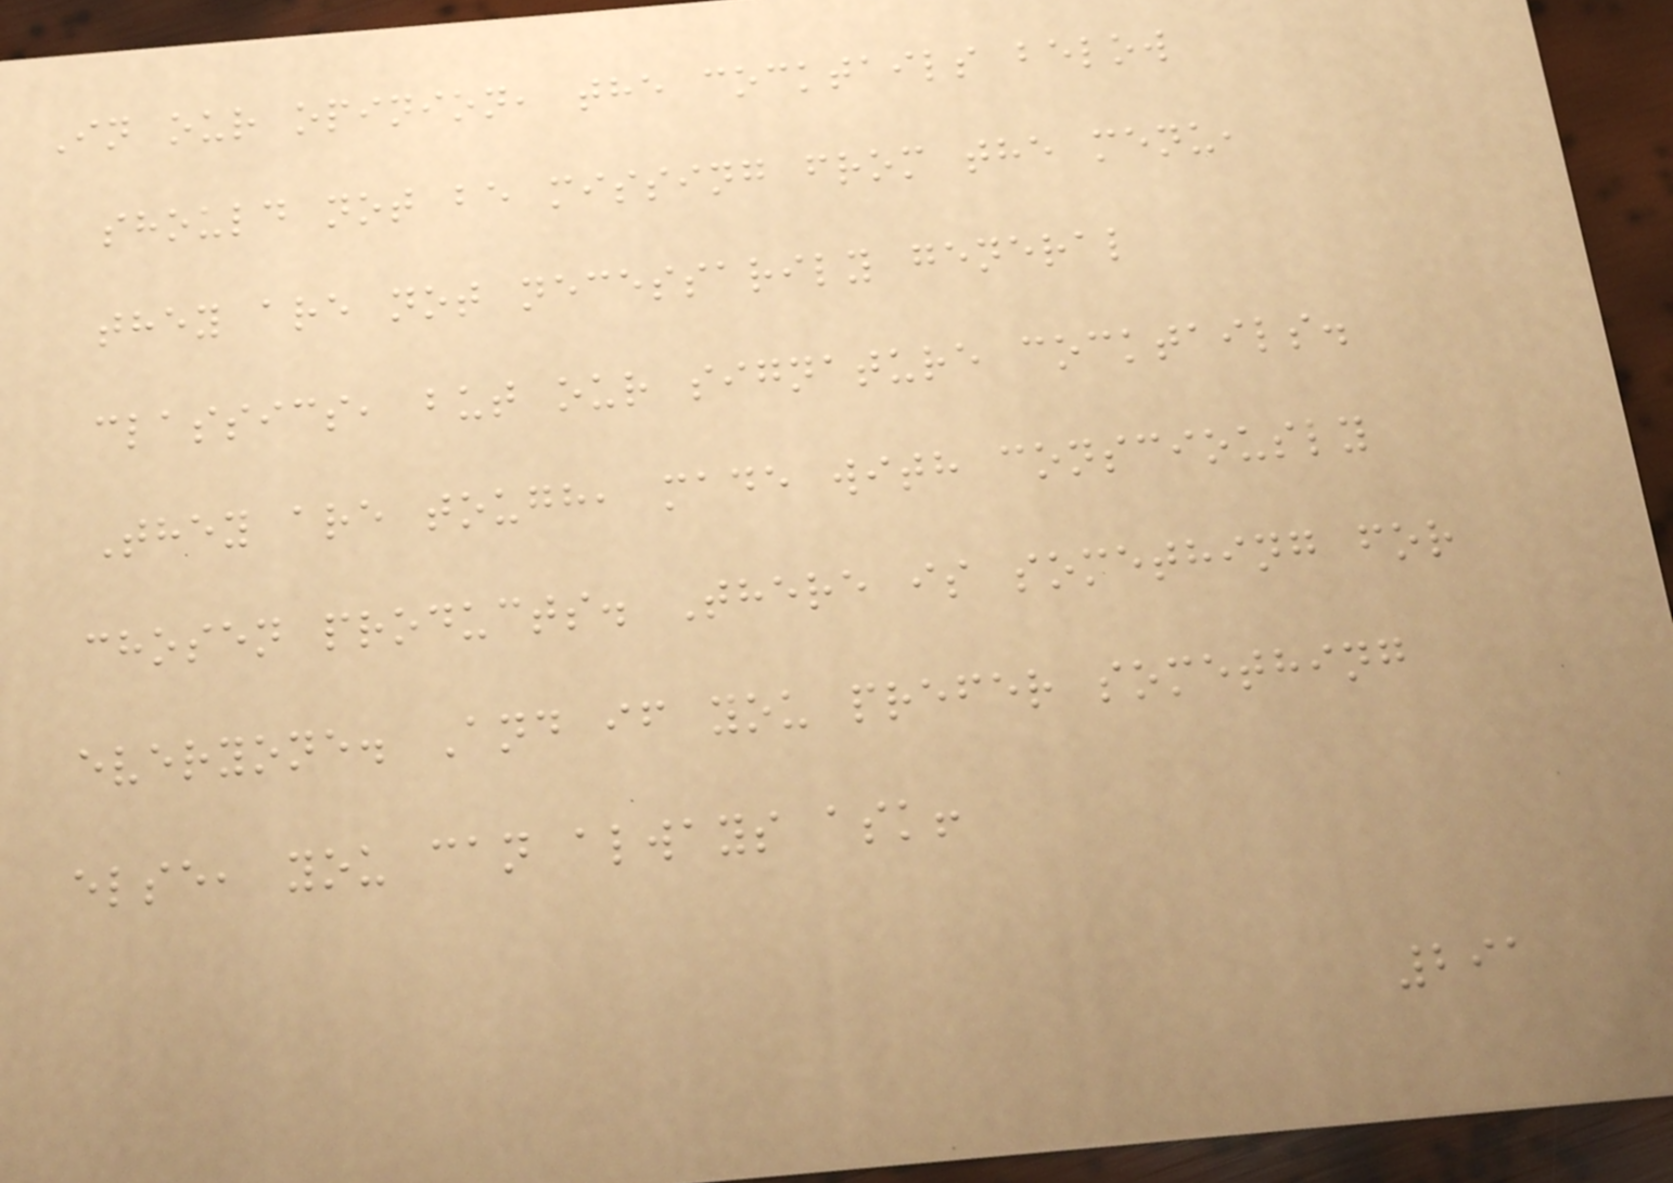In our opinion, the cocktails below
should not be missing from the menu,
they are not necessarily general
classics, but our signature cocktails.
They are tough, made with consciously
chosen products. There is something for
everyone. And if you prefer something
else, you can always ask!
291
